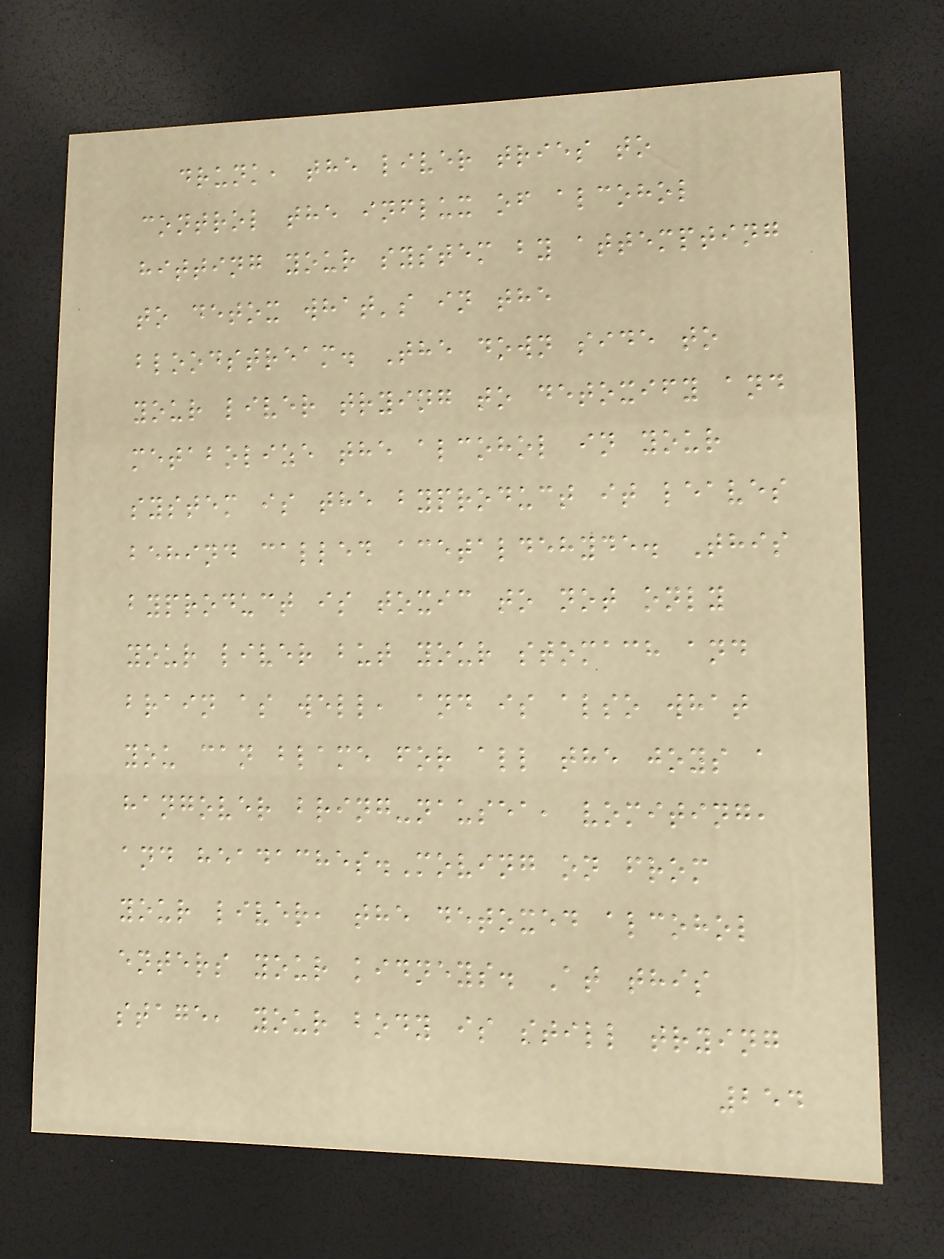drunk, the liver tries to
control the influx of alcohol
hitting your system by attempting
to detox what's in the
bloodstream. The down side to
your liver trying to detoxify and
metabolize the alcohol in your
system is the byproduct it leaves
behind called acetaldehyde. This
byproduct is toxic to not only
your liver but your stomach and
brain as well, and is also what
you can blame for all the joys a
hangover bring-nausea, vomiting,
and headaches.Moving on from
your liver, the detoxed alcohol
enters your kidneys. At this
stage, your body is still trying
254
